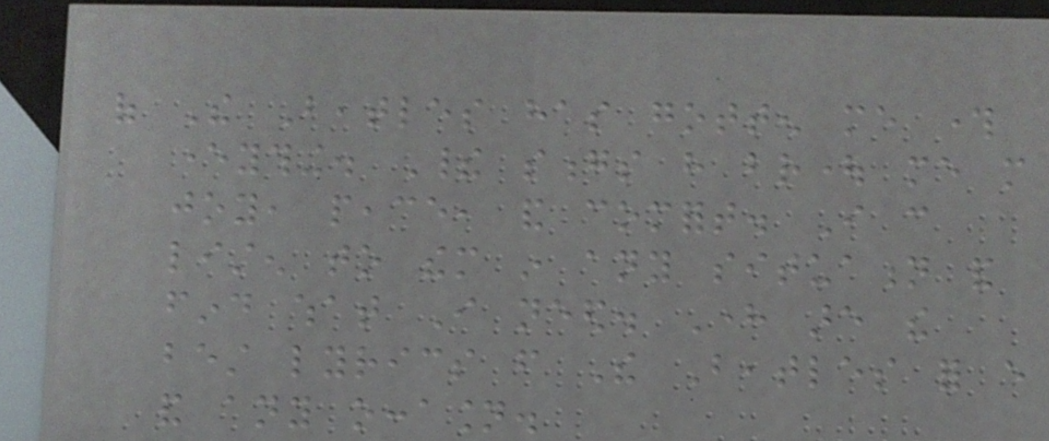of The Beatles has gotten me through
everything. Their songs have brought me more
joy, peace, and comfort. I can
listen to them in any situation and
find what I need. Here are the
best lyrics from The Beatles for every
and any occasion.
